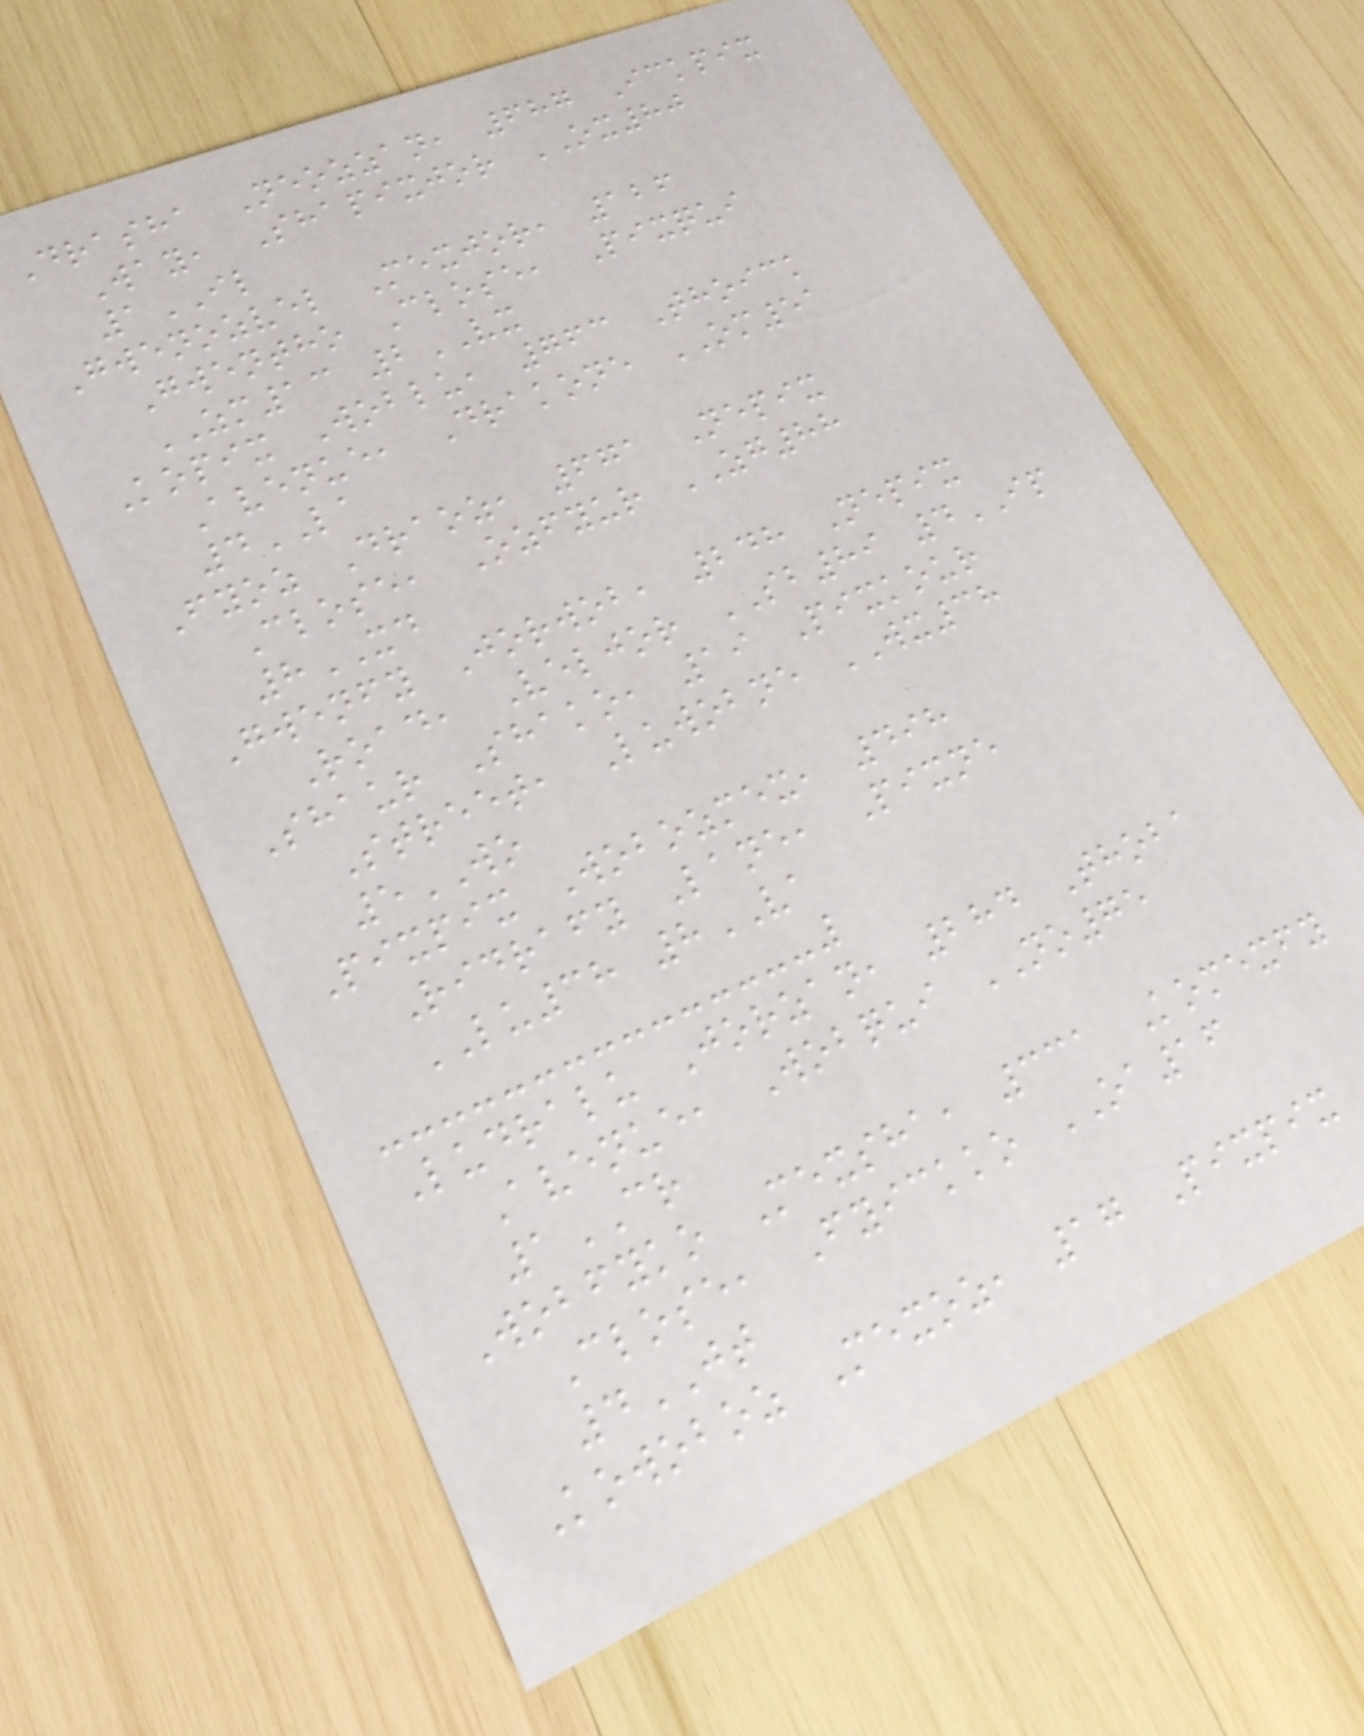Drasha Neozzan, 687 Ickpix
Way, Shapixjor OX80
1IL
Gwenozvel Mexjor, 126
Gwentho Close, Pixqui
ZM13 2VX
Kopix Woblu, 763 Thoick
Avenue, Drakone OM51
4LA
Fyoz Draoz, 671 Nepix
Close, Ozfyur ZG88
8XD
Gwenfy Jorwob, 248 Nepix
Road, Veljor SB89 4IP
Shaur Shako, 19 Pixkour
Street, Luwobne WX38
5WO
Pixpix Wobozmex, 498
Ridrafy Lane, Pixne
LU38 8VA
Ludralu Jorzan, 284 Thoba
Avenue, Wobqui NO75
1CR
Wobfyko Mexsha, 331 Komexfy
Close, Fyickko OA16
4JT
Kowoboz Mexoz, 17 Pixpix
